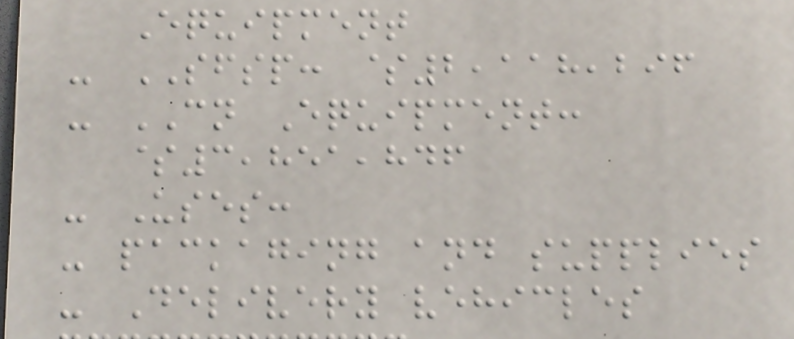Equipment
- SFSP: $2,118,296
- CN Equipment:
$3,851,846
- Uses:
- packaging and supplies
- Delivery vehicles
